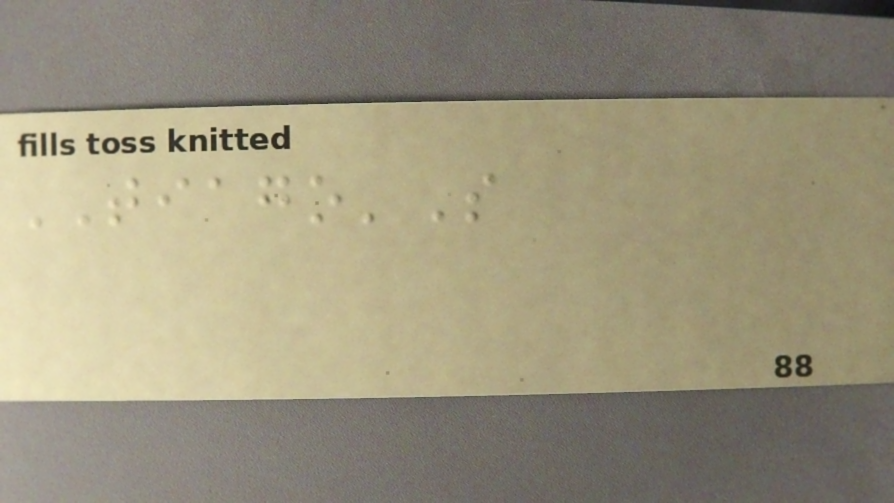TIAGO'S
